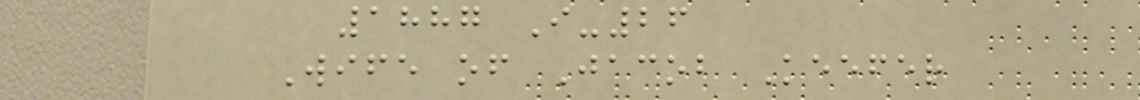1887 I-26
Wife of Jacob Keefer
